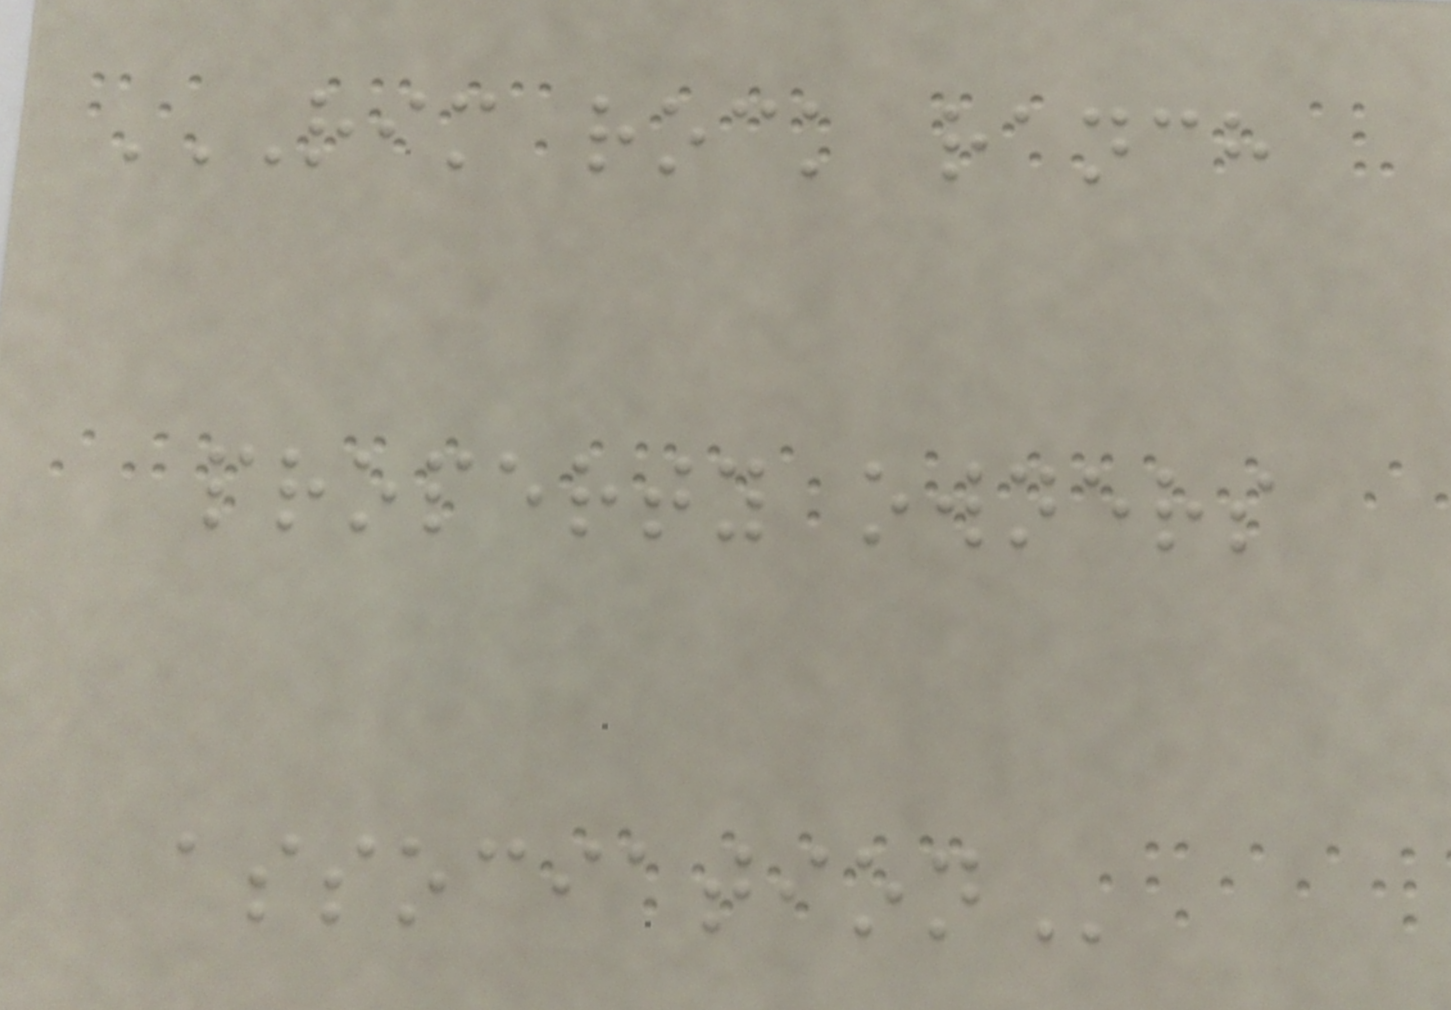RIM ROCK RANCH
PROPERTY OWNERS
ASSOCIATION
